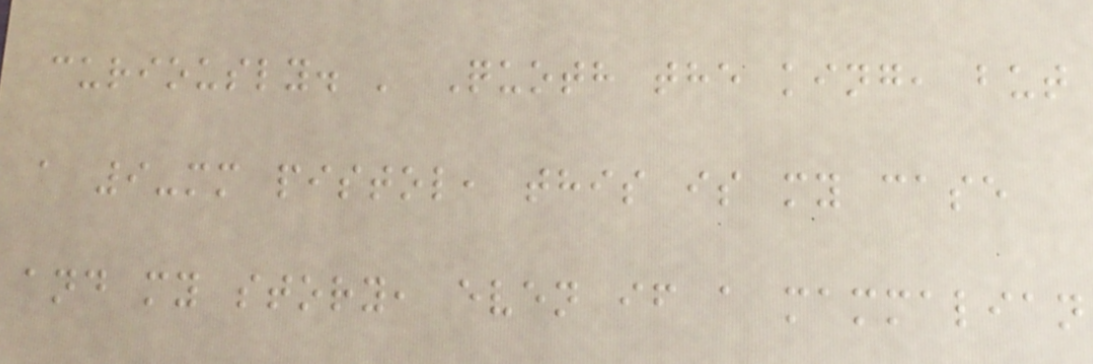curiously. ' Quoth the king, but
a 9-mm pistol, this is my case
and my story, even if a mammalian
